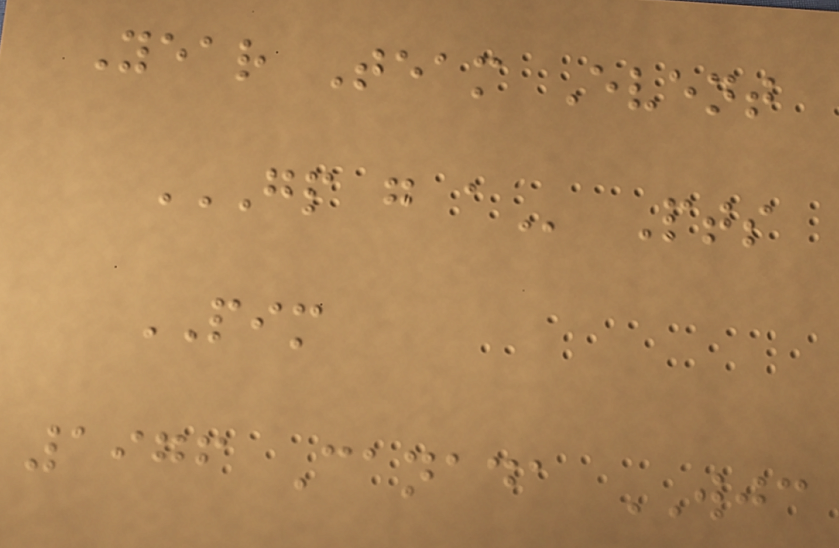Year Team Event
GP G A Pts
PIM
1976 Canada WJC
